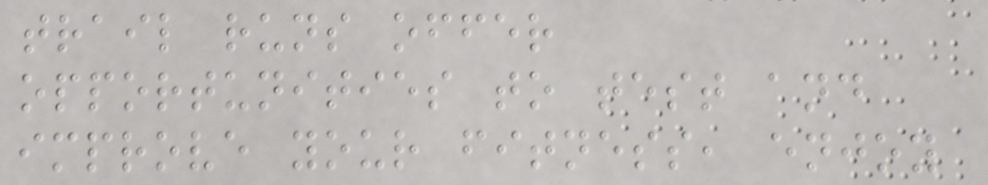trail runs offer
opportunities to test and
improve your fitness, enjoy
